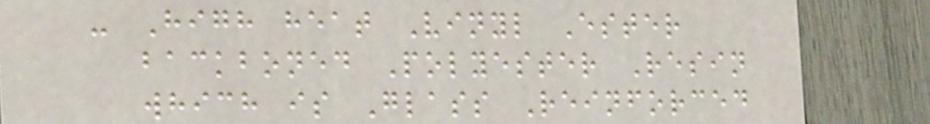- High heat Vinyl Ester
backboned Polyester Resin
which is Glass Reinforced
